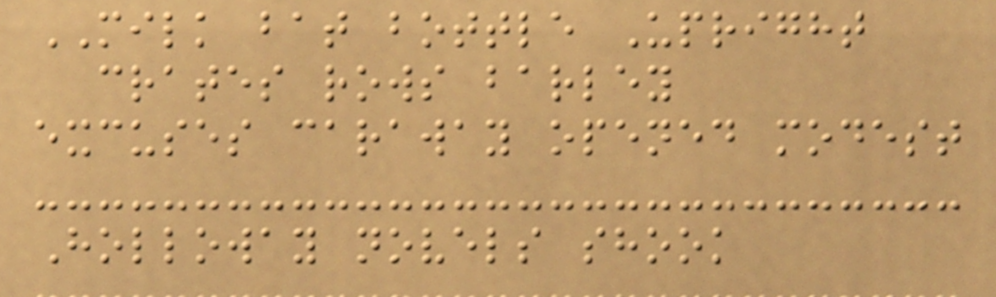MILK bat bottle Upright
crates rows barley
excuses caraway opened modest
Holloway novels shook
